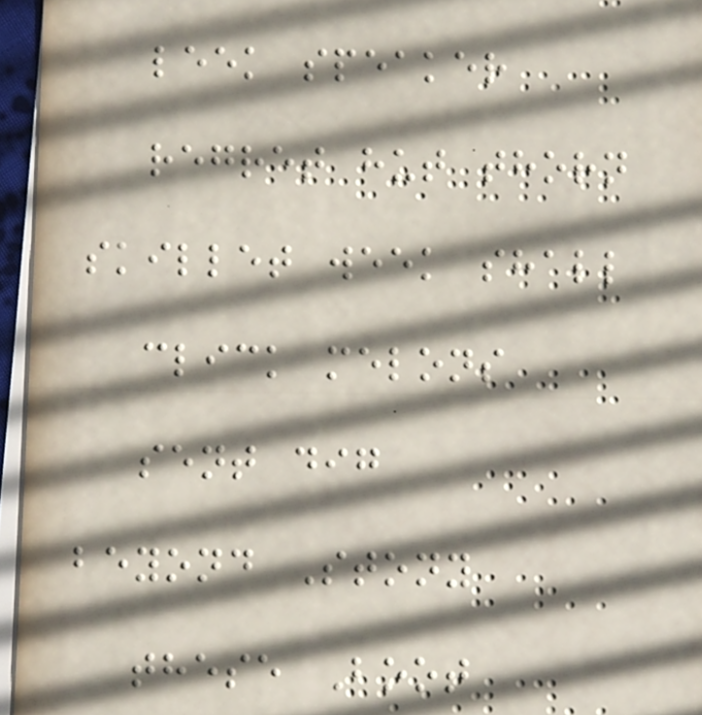leek speaker
regret hut thorn
skillet week shall
click melons
sent dig
beyond Stony
these Boot
